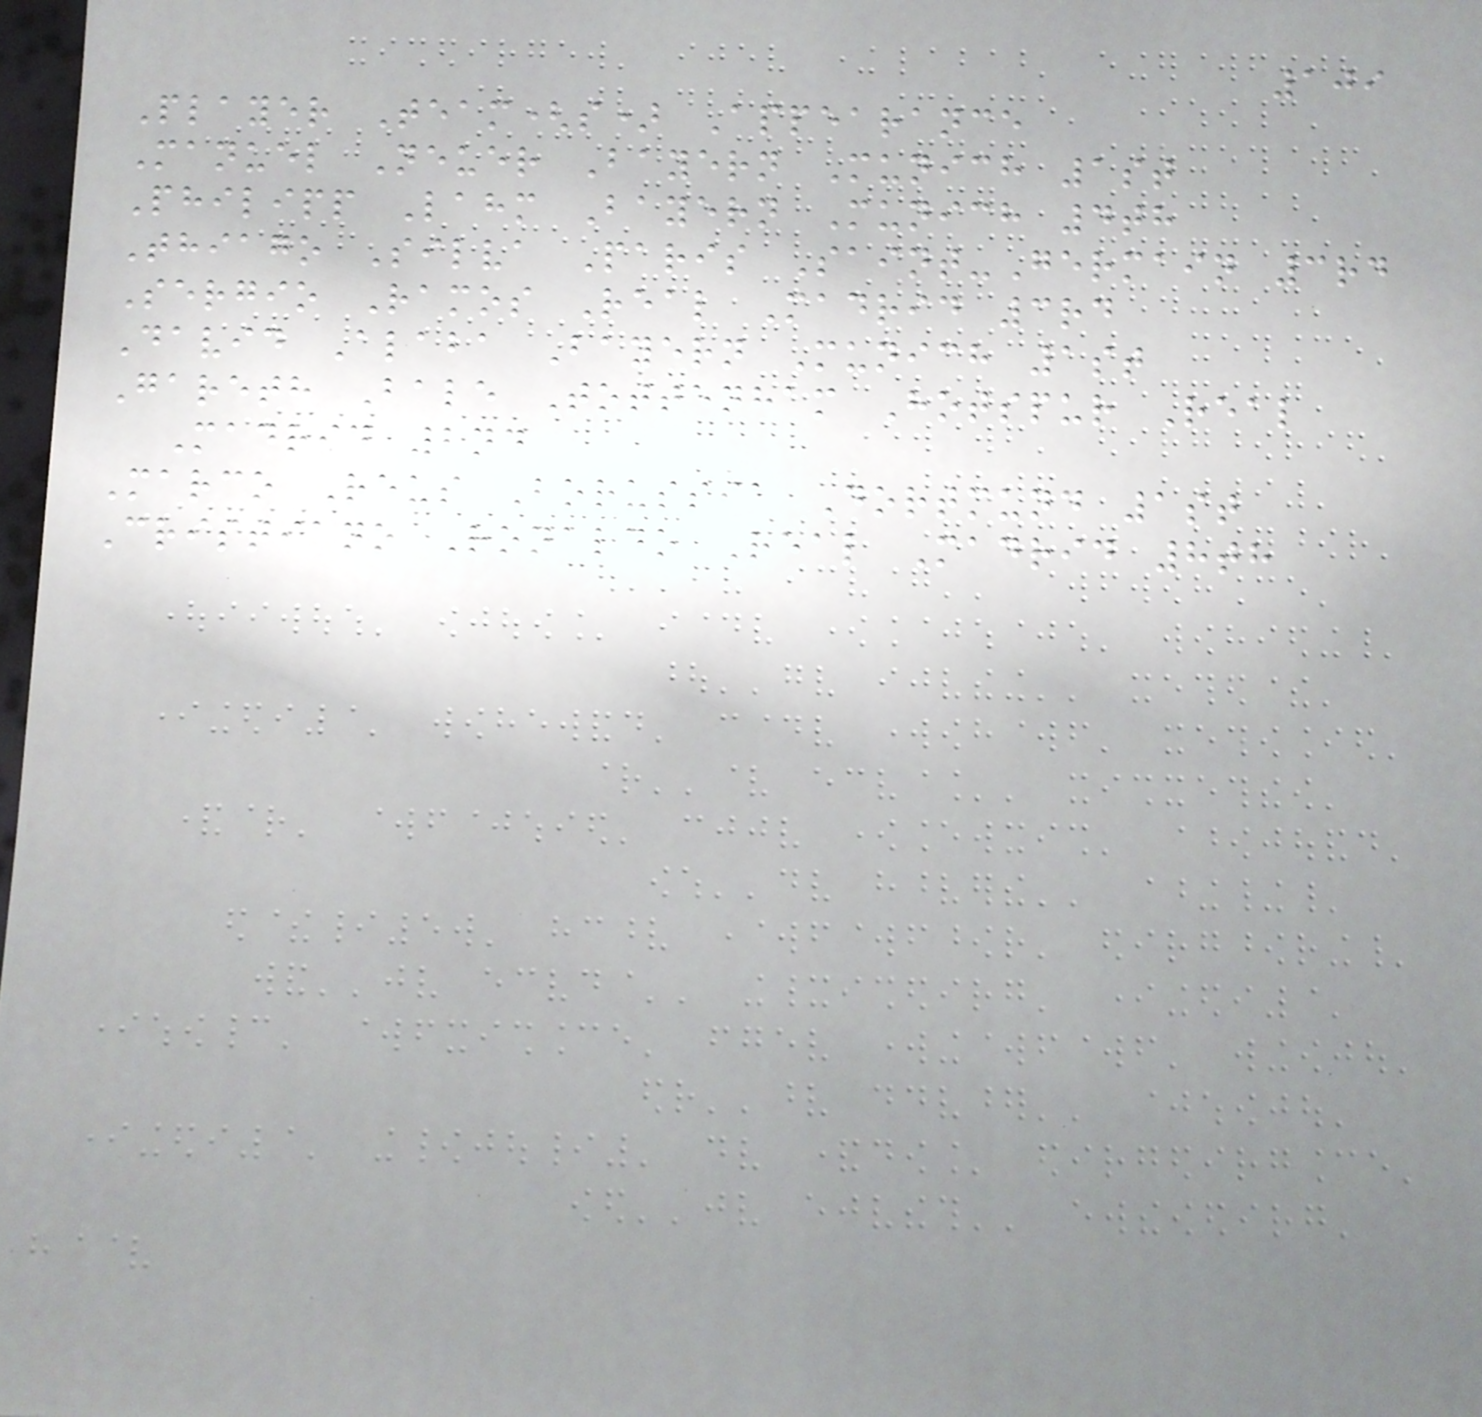109
Player Team(s) Appearance
Manuel Neuer Bayern Munich 1st
Philipp Lahm Bayern Munich 4th
Thiago Silva Paris Saint-Germain 3rd
Sergio Ramos Real Madrid 3rd
David Alaba Bayern Munich 1st
Gareth Bale Tottenham Hotspur Real
Madrid 2nd
Marco Reus Borussia Dortmund 1st
Cristiano Ronaldo Real Madrid 8th
